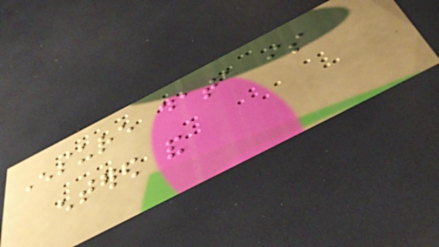Ensure data is
entered and
